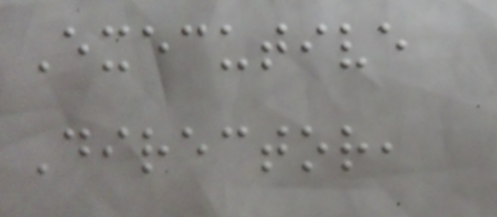Executive
Director,
